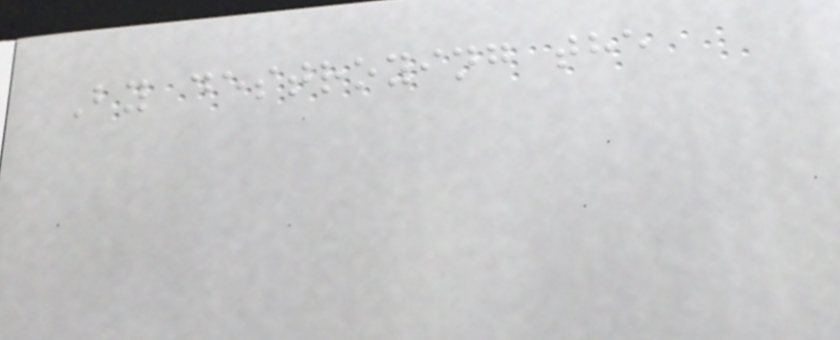By destroying the
